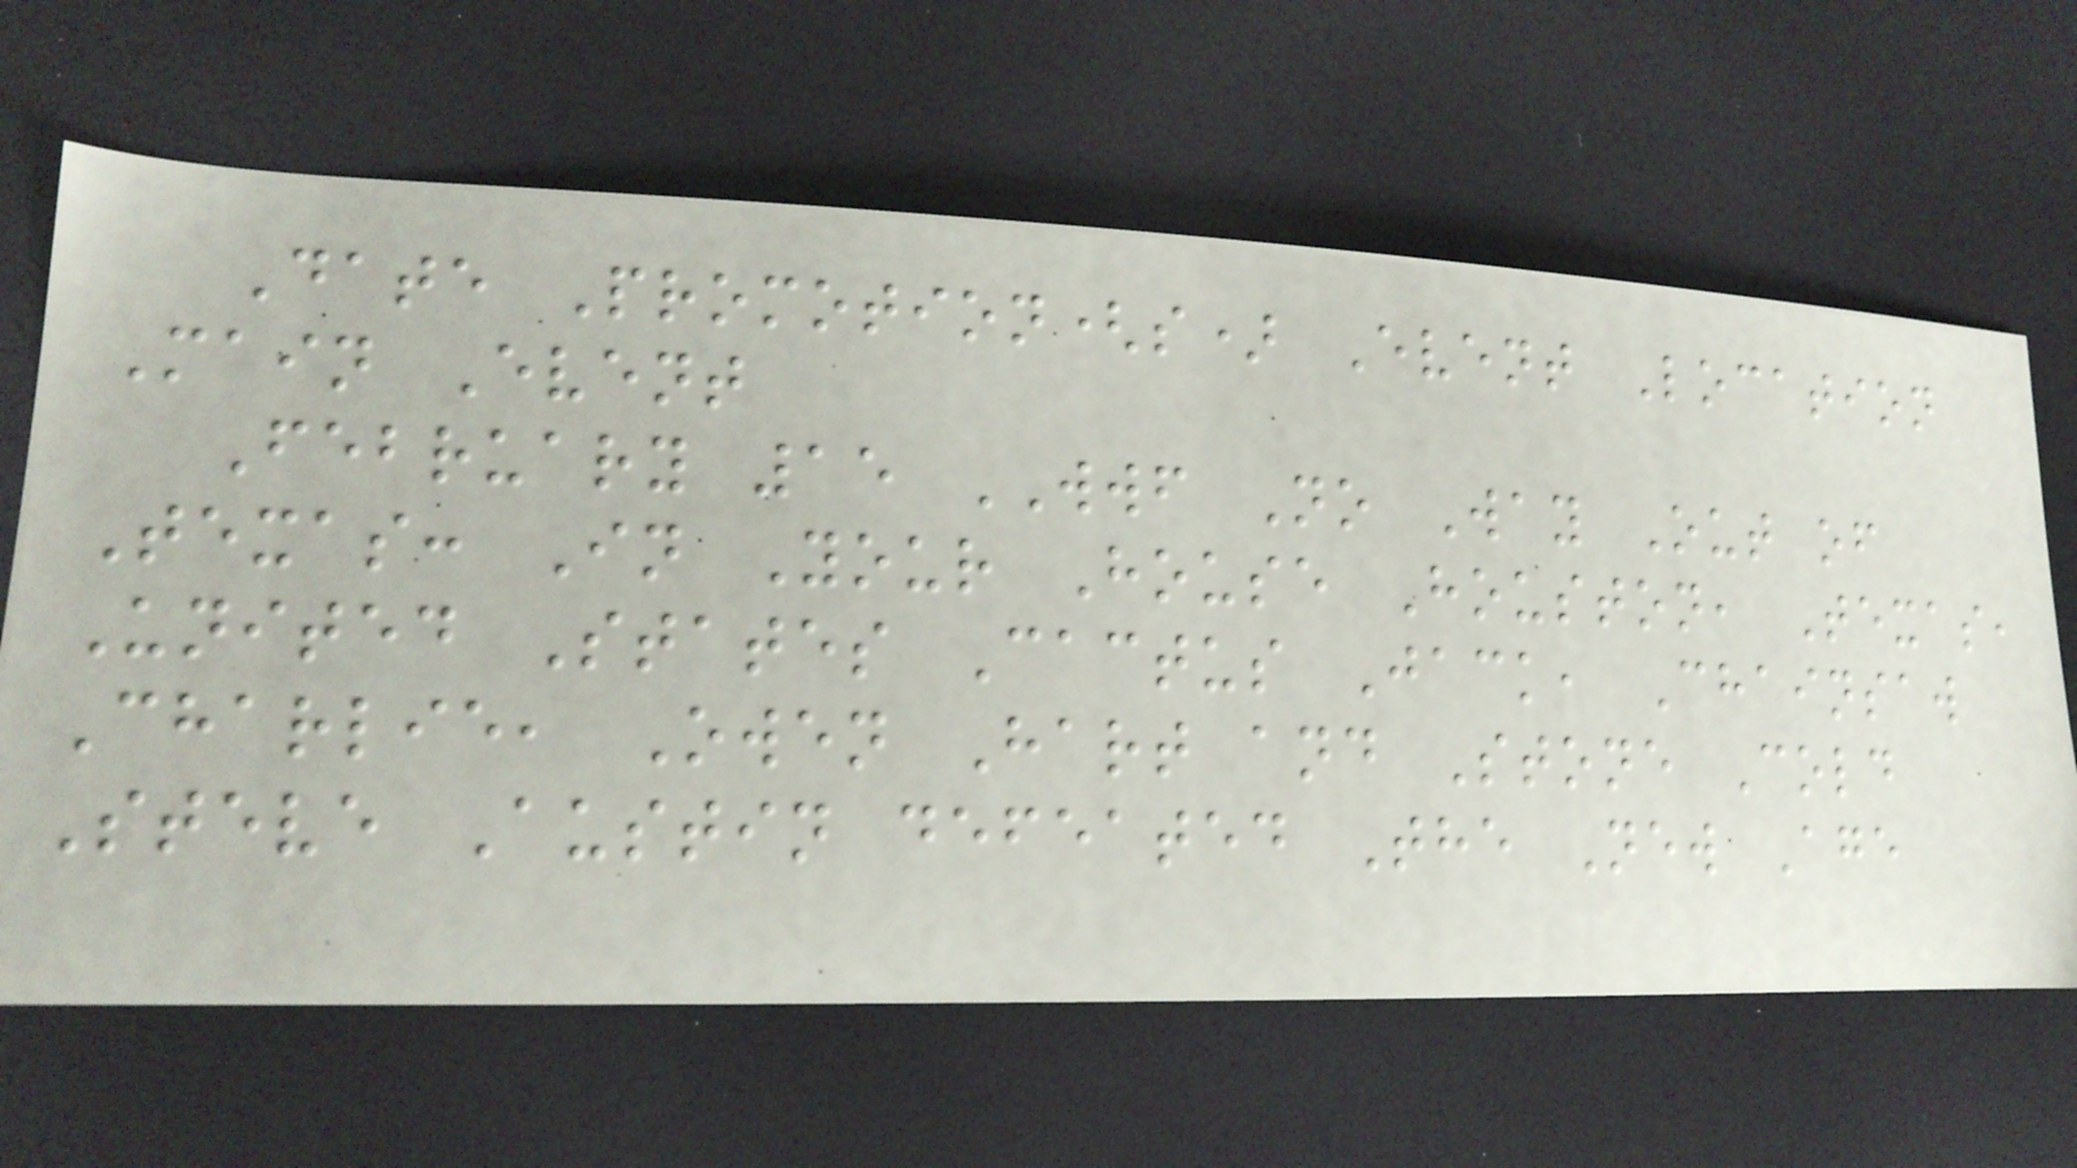Date Promotion(s) Event Location
Main Event
February 15 WWF No Way Out of
Texas: In Your House Houston, Texas,
United States Cactus Jack, Chainsaw
Charlie, Owen Hart and Stone Cold
Steve Austin defeated The New Age
